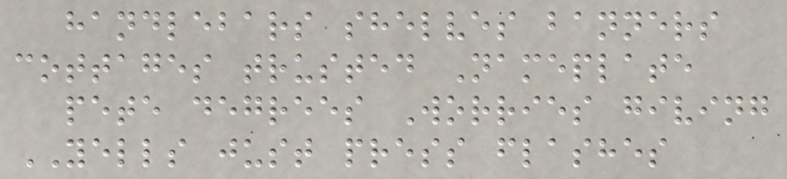handlebars shelves banners
cottages trusted Nameplate
pete degrees Worries giving
YELLS just press flashes
